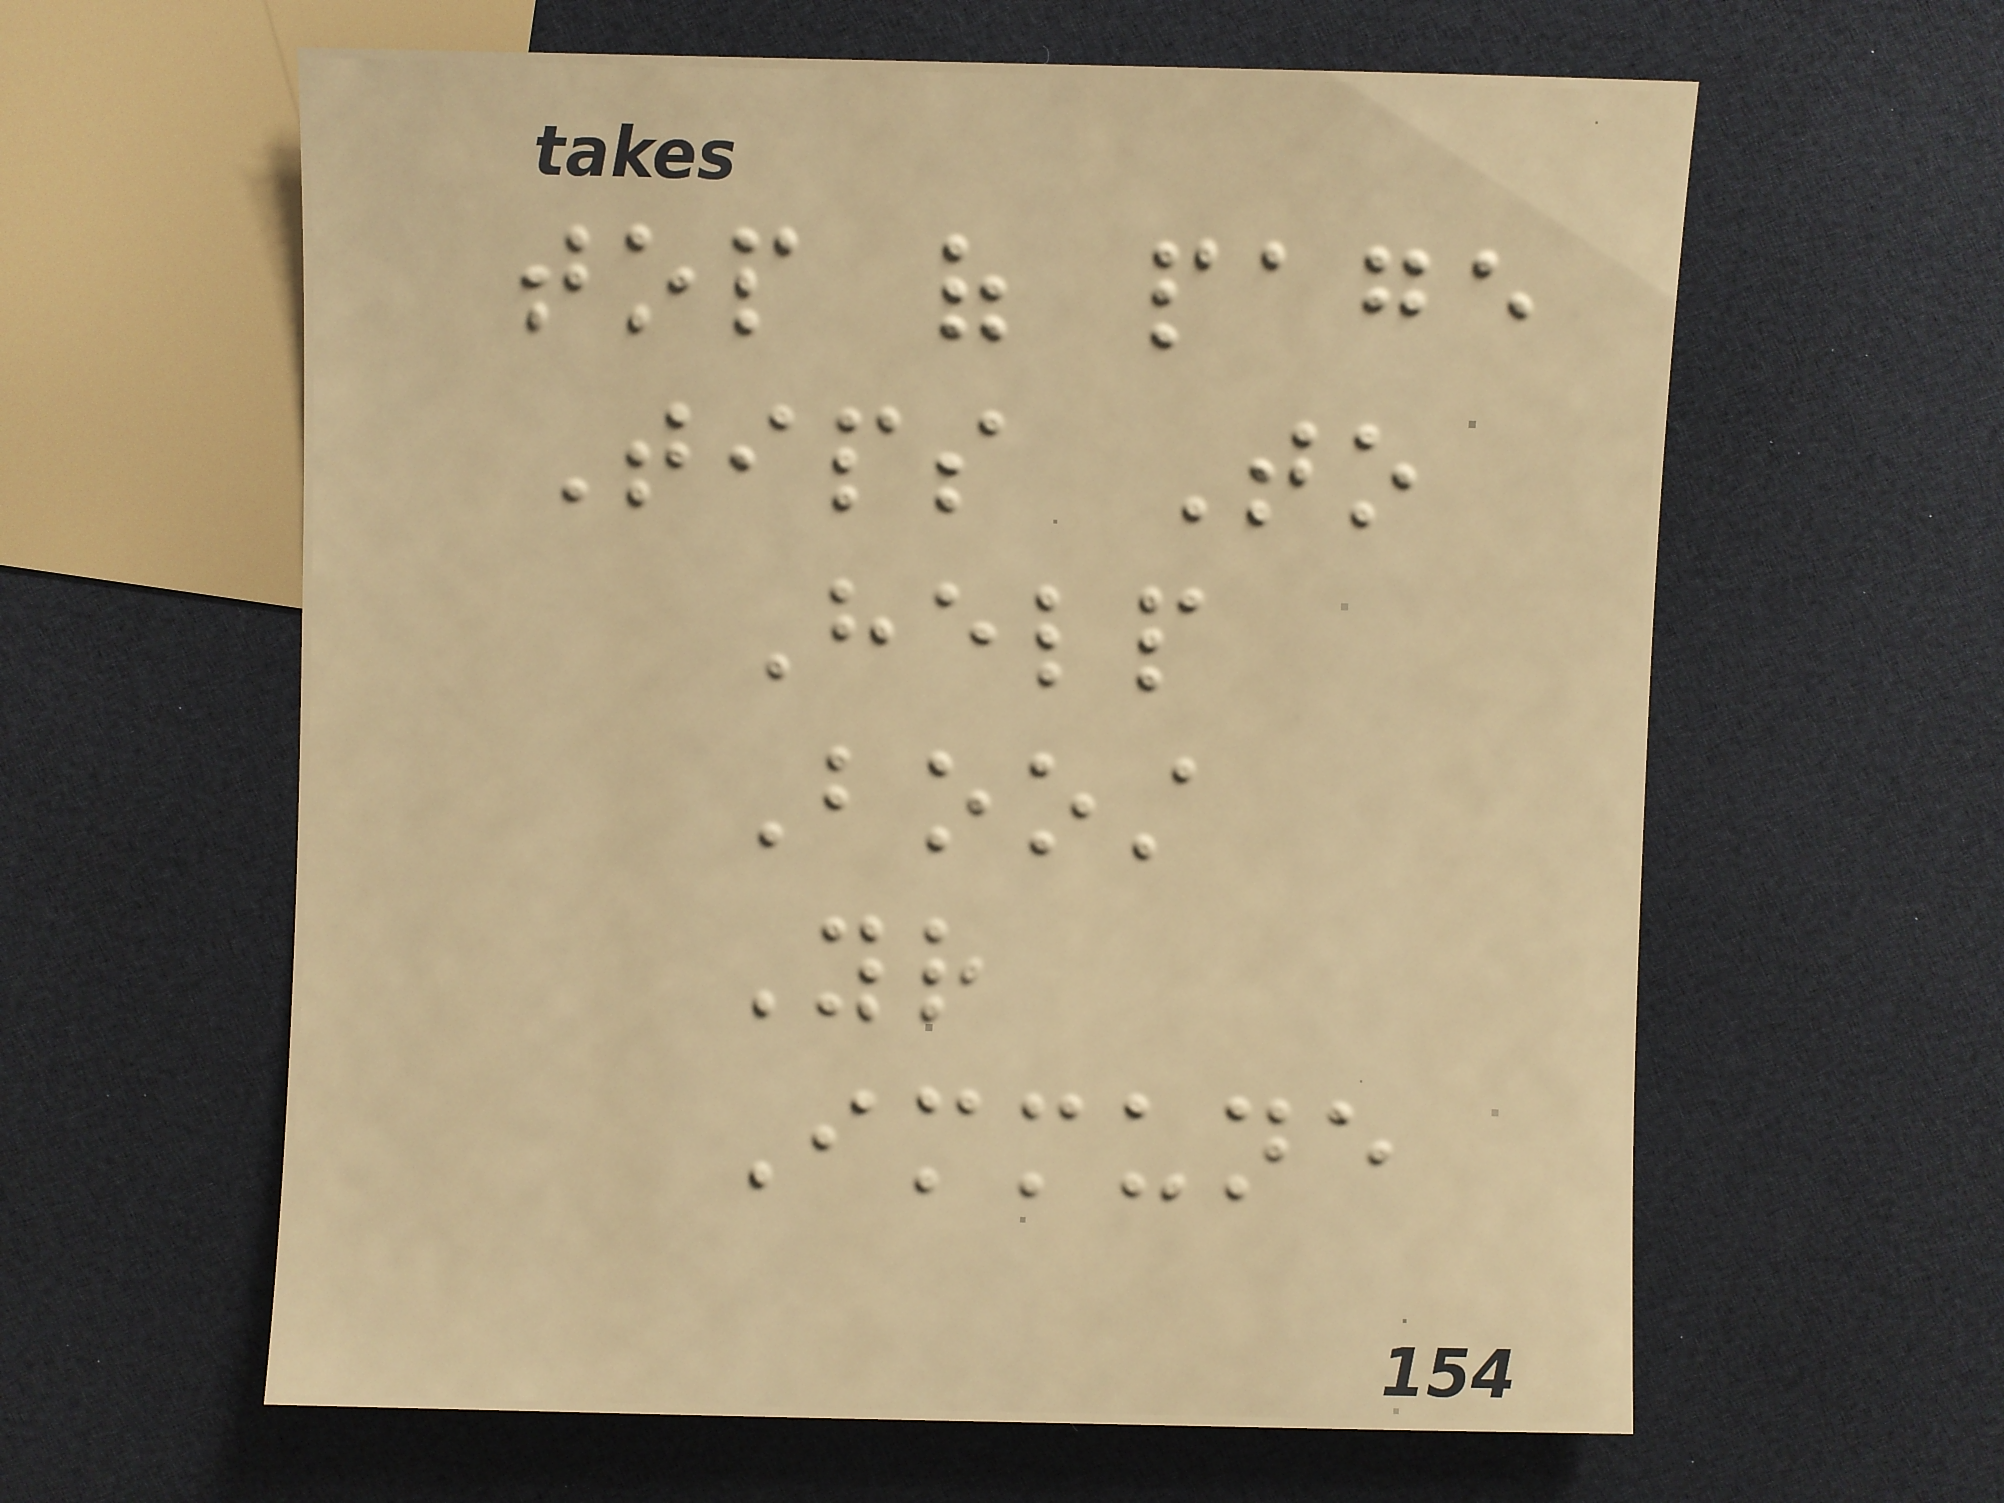top of page
Tips To
Help
Boost
Your
Immune
